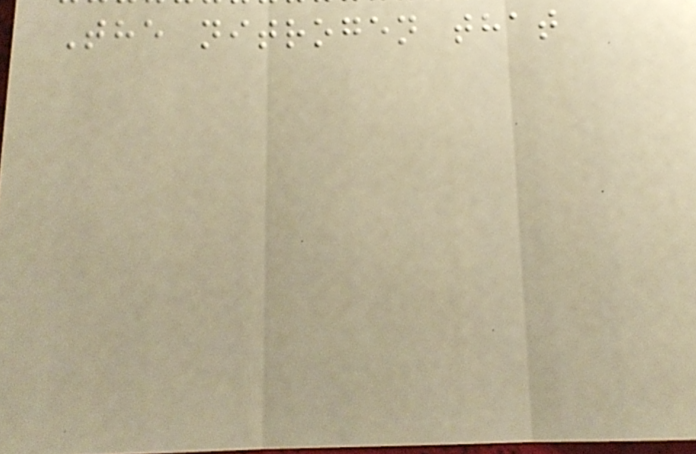The nitrogen that
